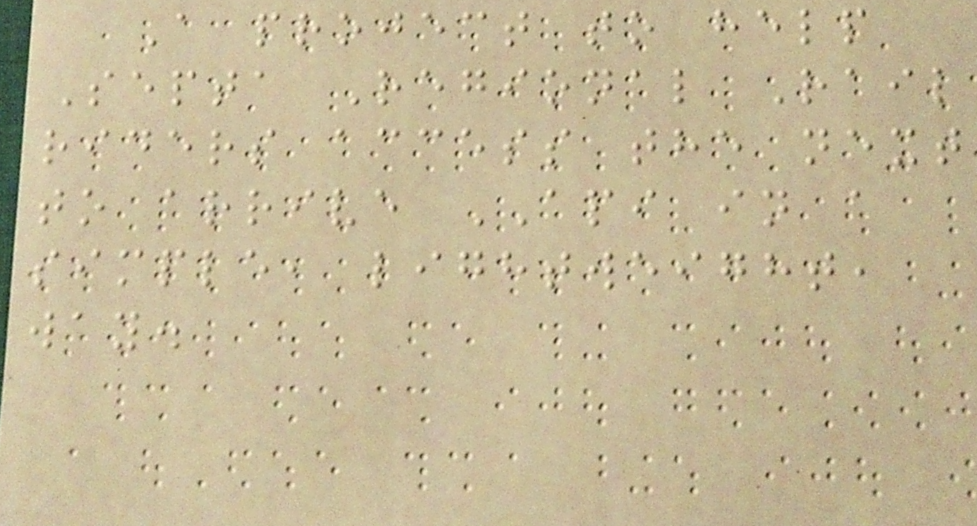A project to help
Septa Regional Rail
riders access the next
to arrive API in a
simple, lightweight,
way.
